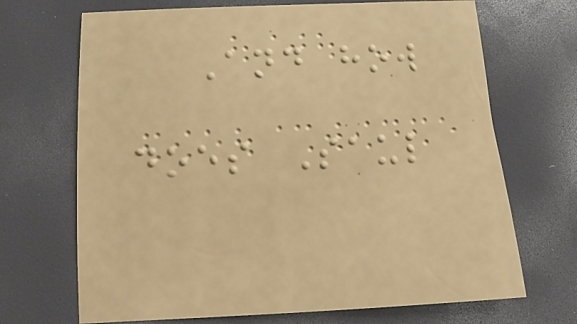And how
does Saul
